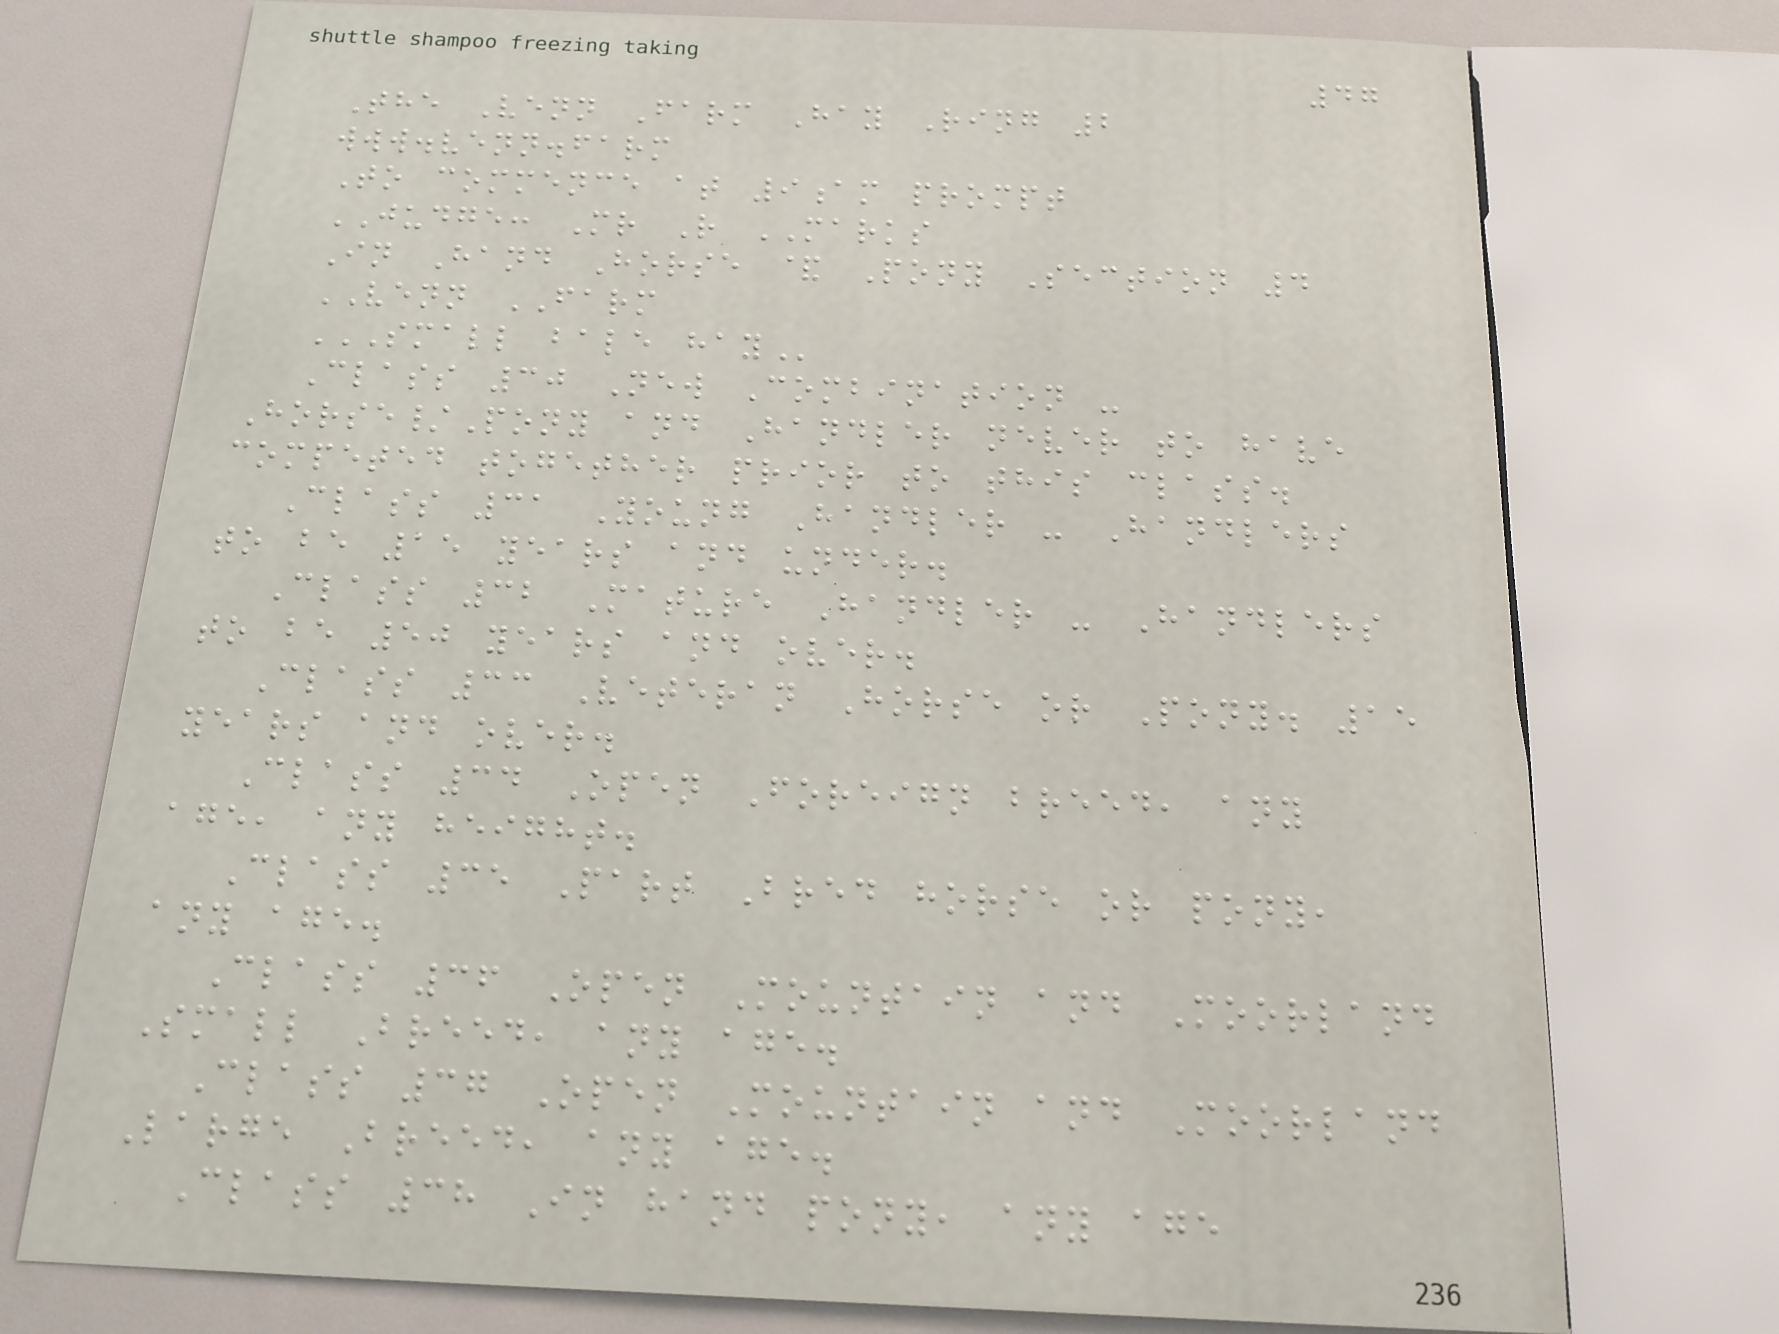47
The Venn Farm Hay Ring 2
www.venn.farm
To commence at 9am prompt
JUDGE: Mr R MARKS
In Hand Horse & Pony Section 4
VENN FARM
SMALL BALE HAY
Class 30 New Combination -
Horse/Pony and Handler never to have
competed together prior to this class.
Class 31 Young Handler - Handlers
to be 15 years and under.
Class 32 Mature Handler - Handlers
to be 50 years and over.
Class 33 Veteran Horse or Pony. 15
years and over.
Class 34 Open Foreign breed, any
age, any height.
Class 35 Part Bred horse or pony,
any age.
Class 36 Open Mountain and Moorland
Small Breed, any age.
Class 37 Open Mountain and Moorland
Large Breed, any age.
Class 38 In hand pony, any age
